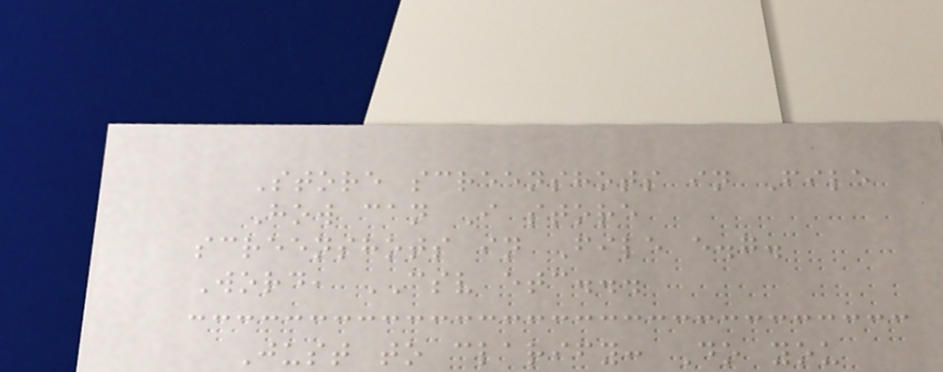Store screenshots in File
How can I store
screenshots in File e.g.
Word, CSV etc...
Just to clarify: Do you
